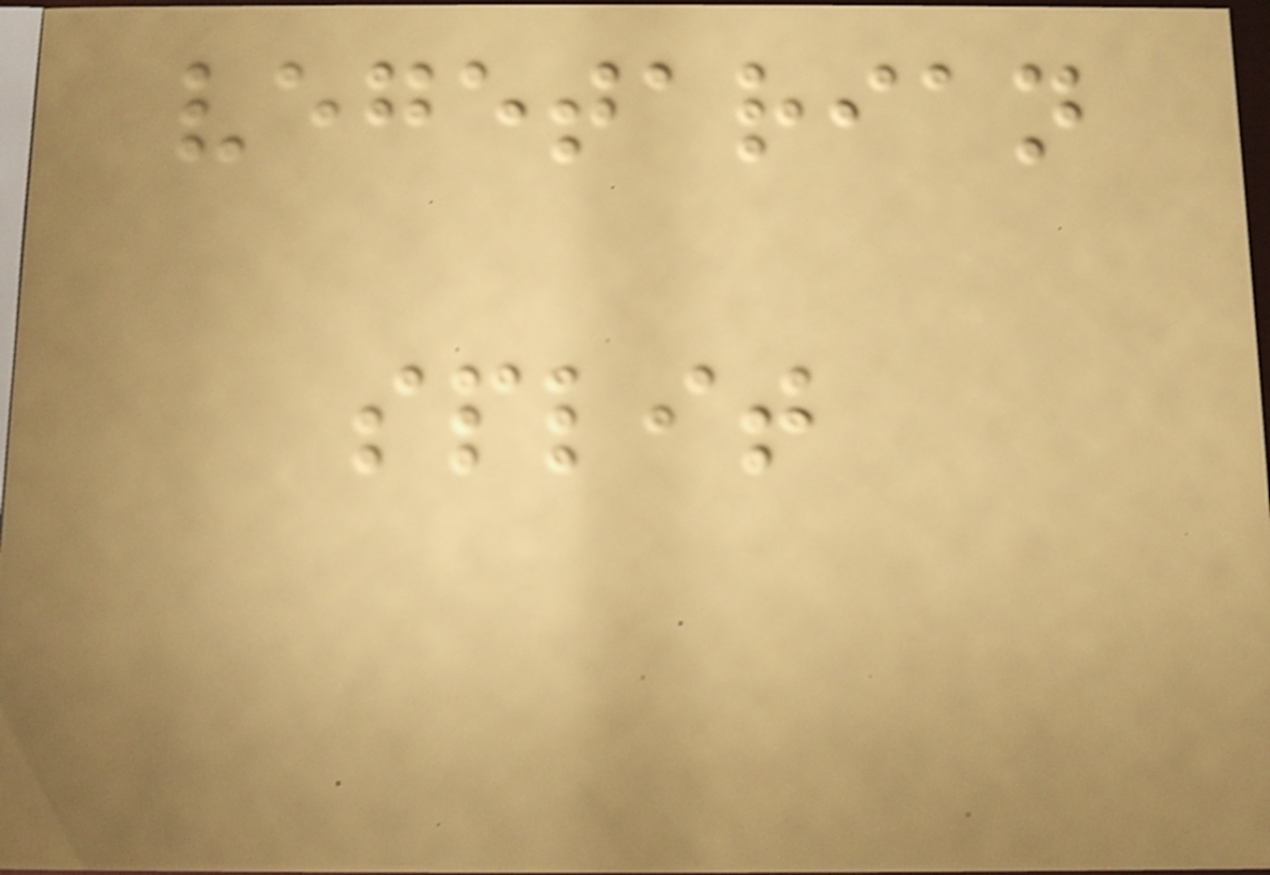vegetarian
split
